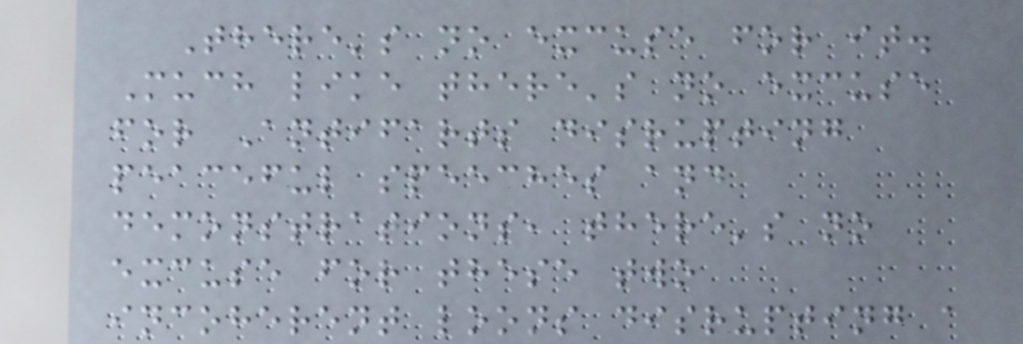There's no excuse for it.
Much like there's no excuse
for Antifarts disrupting
peaceful speeches and
demonstrations, there's no
excuse for these two
incoherent loons disrupting a
